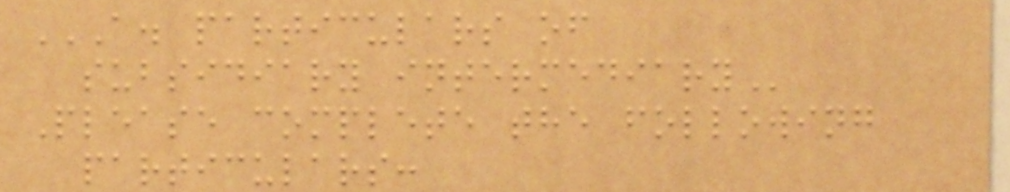A. PARTICULARS OF
SUBSIDIARY INTERMEDIARY
Please complete the following
particulars:
